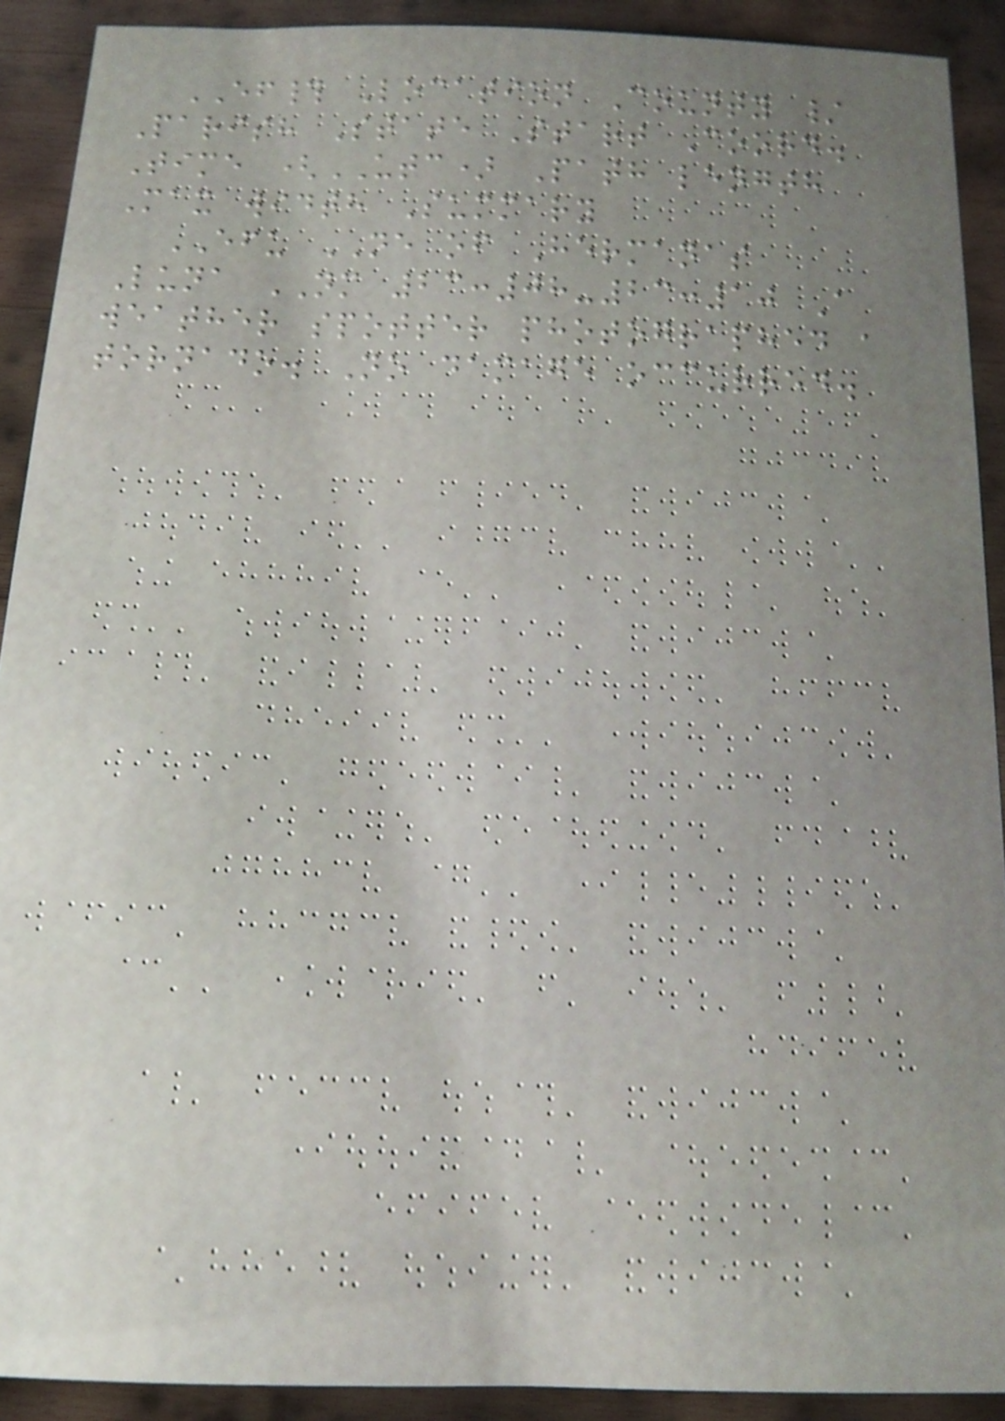EF# Location County /
Parish State Start Coord.
Time (UTC) Path length
Max width Summary
EFU NE of Hermanas
Luna NM 23:08-23:10 A
weather spotter photographed a
tornado. No damage occurred.
